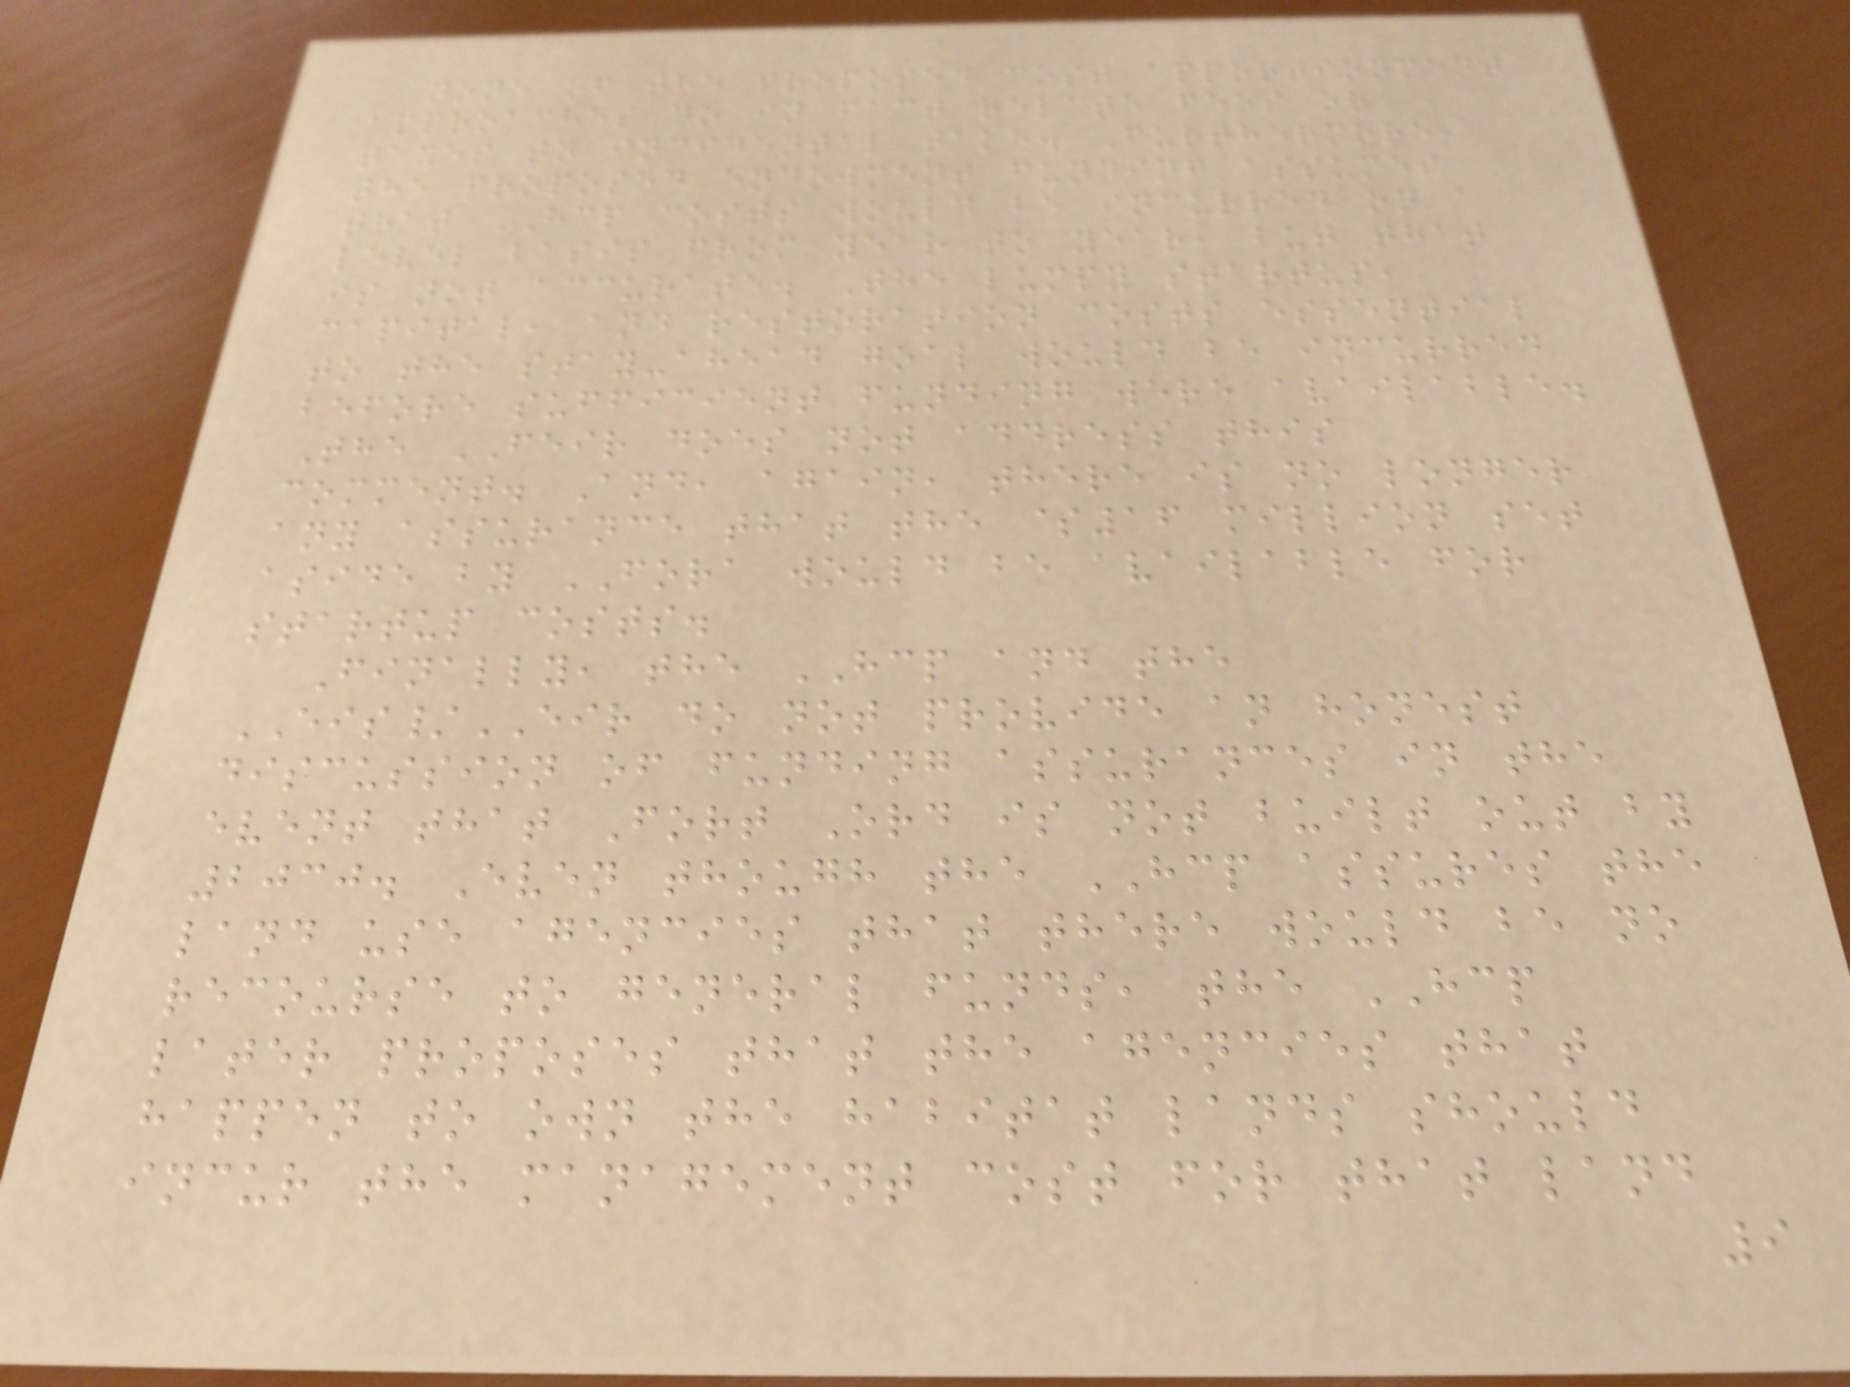none of the proposed cost apportionment
approaches do in fact relate fees or
taxes to incidental take. Furthermore,
the proposed endowment funding assumes
that HCP costs would be incurred on a
level basis from year to year, but that
is not accurate. The lumpy startup,
capital, and restoration costs essential
to the stay-ahead goal would be incurred
before sufficient funding were available.
The FEIR does not address this
comment. And, again, there is no longer
any assurance that the $16 million set
aside by FORA would be available for
startup costs.
Finally, the HCP and the
EIS/EIR do not provide an honest
discussion of funding assurances in the
event that Fort Ord is not built out by
2030. Even though the HCP assures the
land use agencies that there would be no
recourse to general funds, the HCP
later proposes that the agencies that
happen to own the habitat lands should
incur the management cost for that land
9
